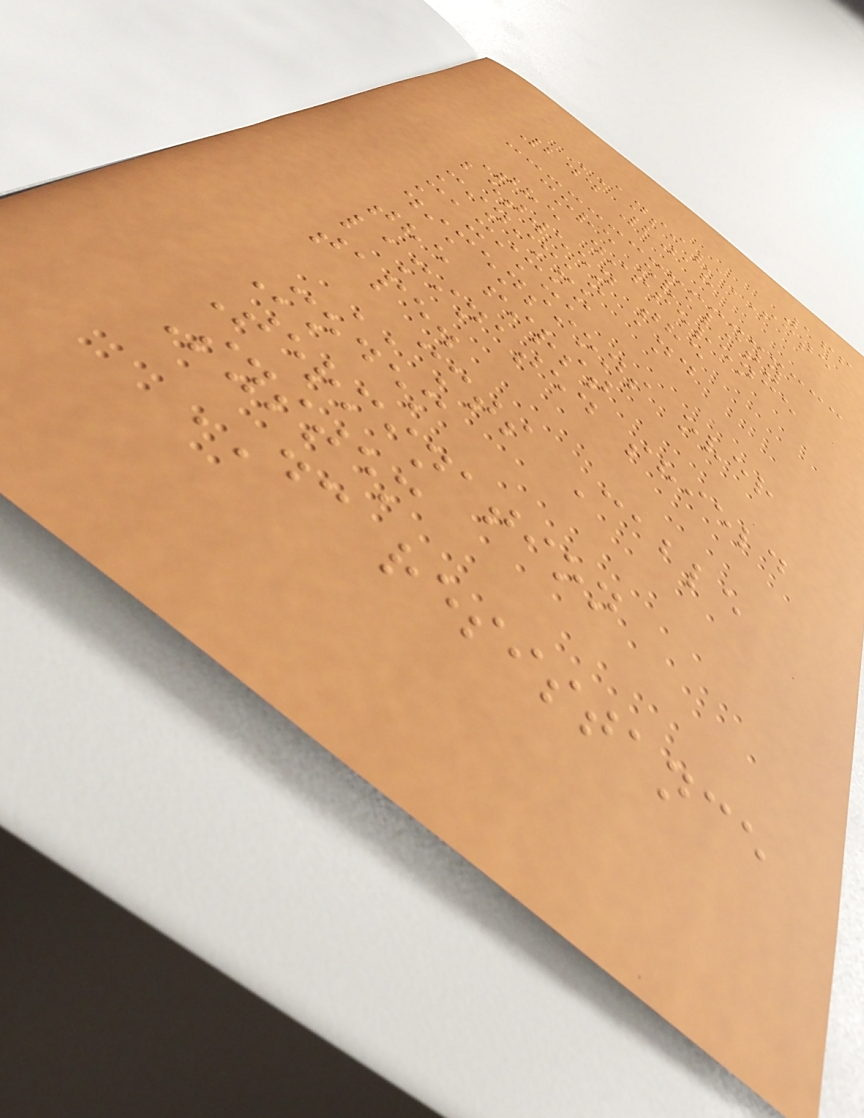166
ANSI/SCTE
244 2018
core ovality
The difference
between the
minimum and
maximum
dimensions over
the first
laminated shield
tape.
CMTS Cable
Modem
Termination
System
DC resistance
